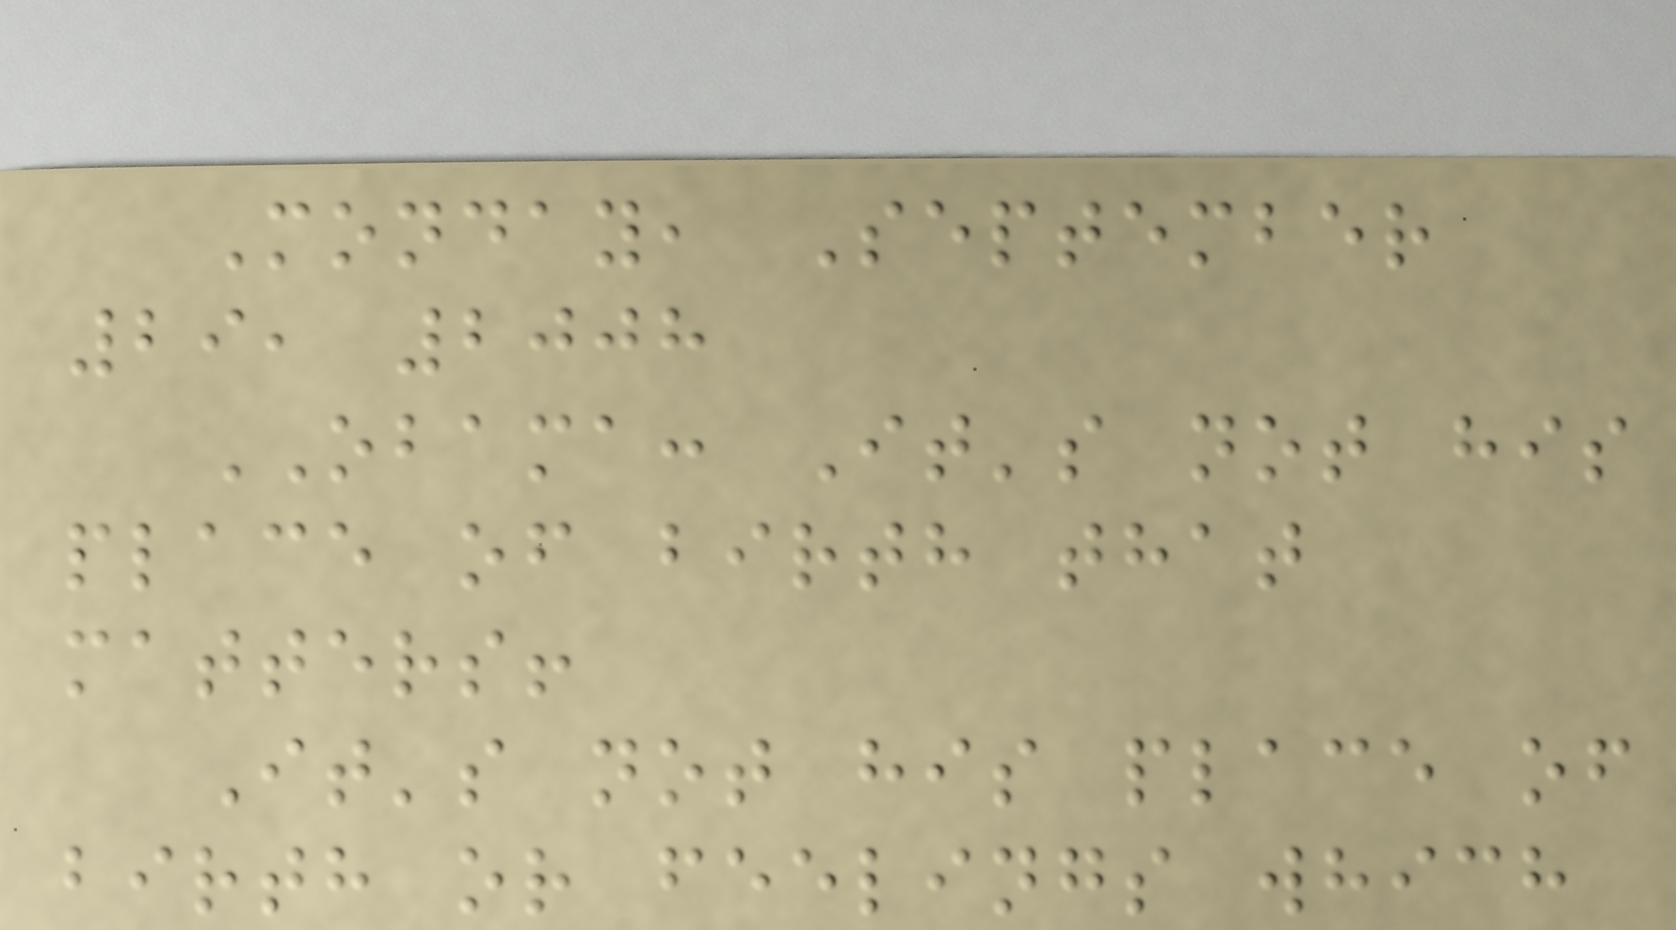Monday, September
29, 2008
OBAMA: It's not his
place of birth that
matters!
It's not his place of
birth or feelings which
